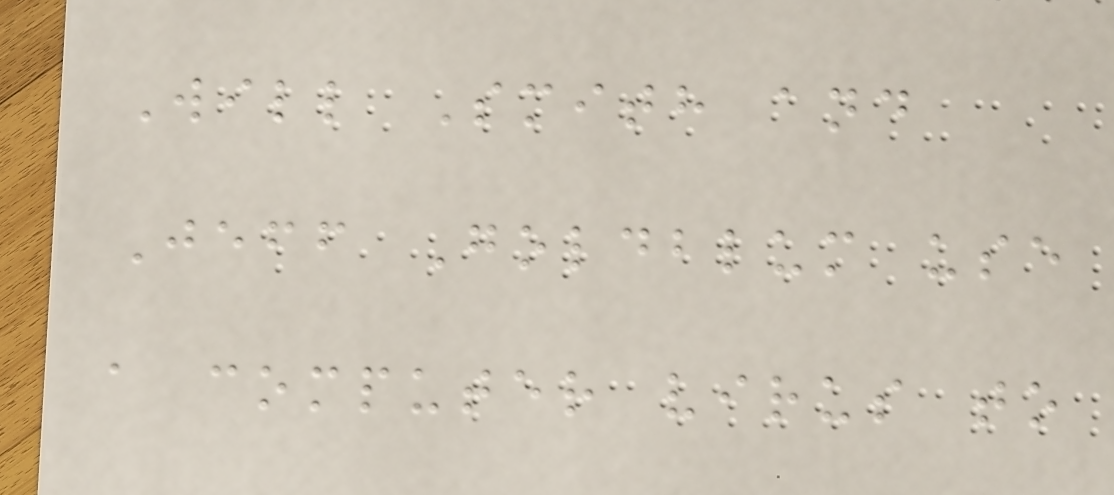Will Smith and
Jeff Goldblum use
a computer virus to
